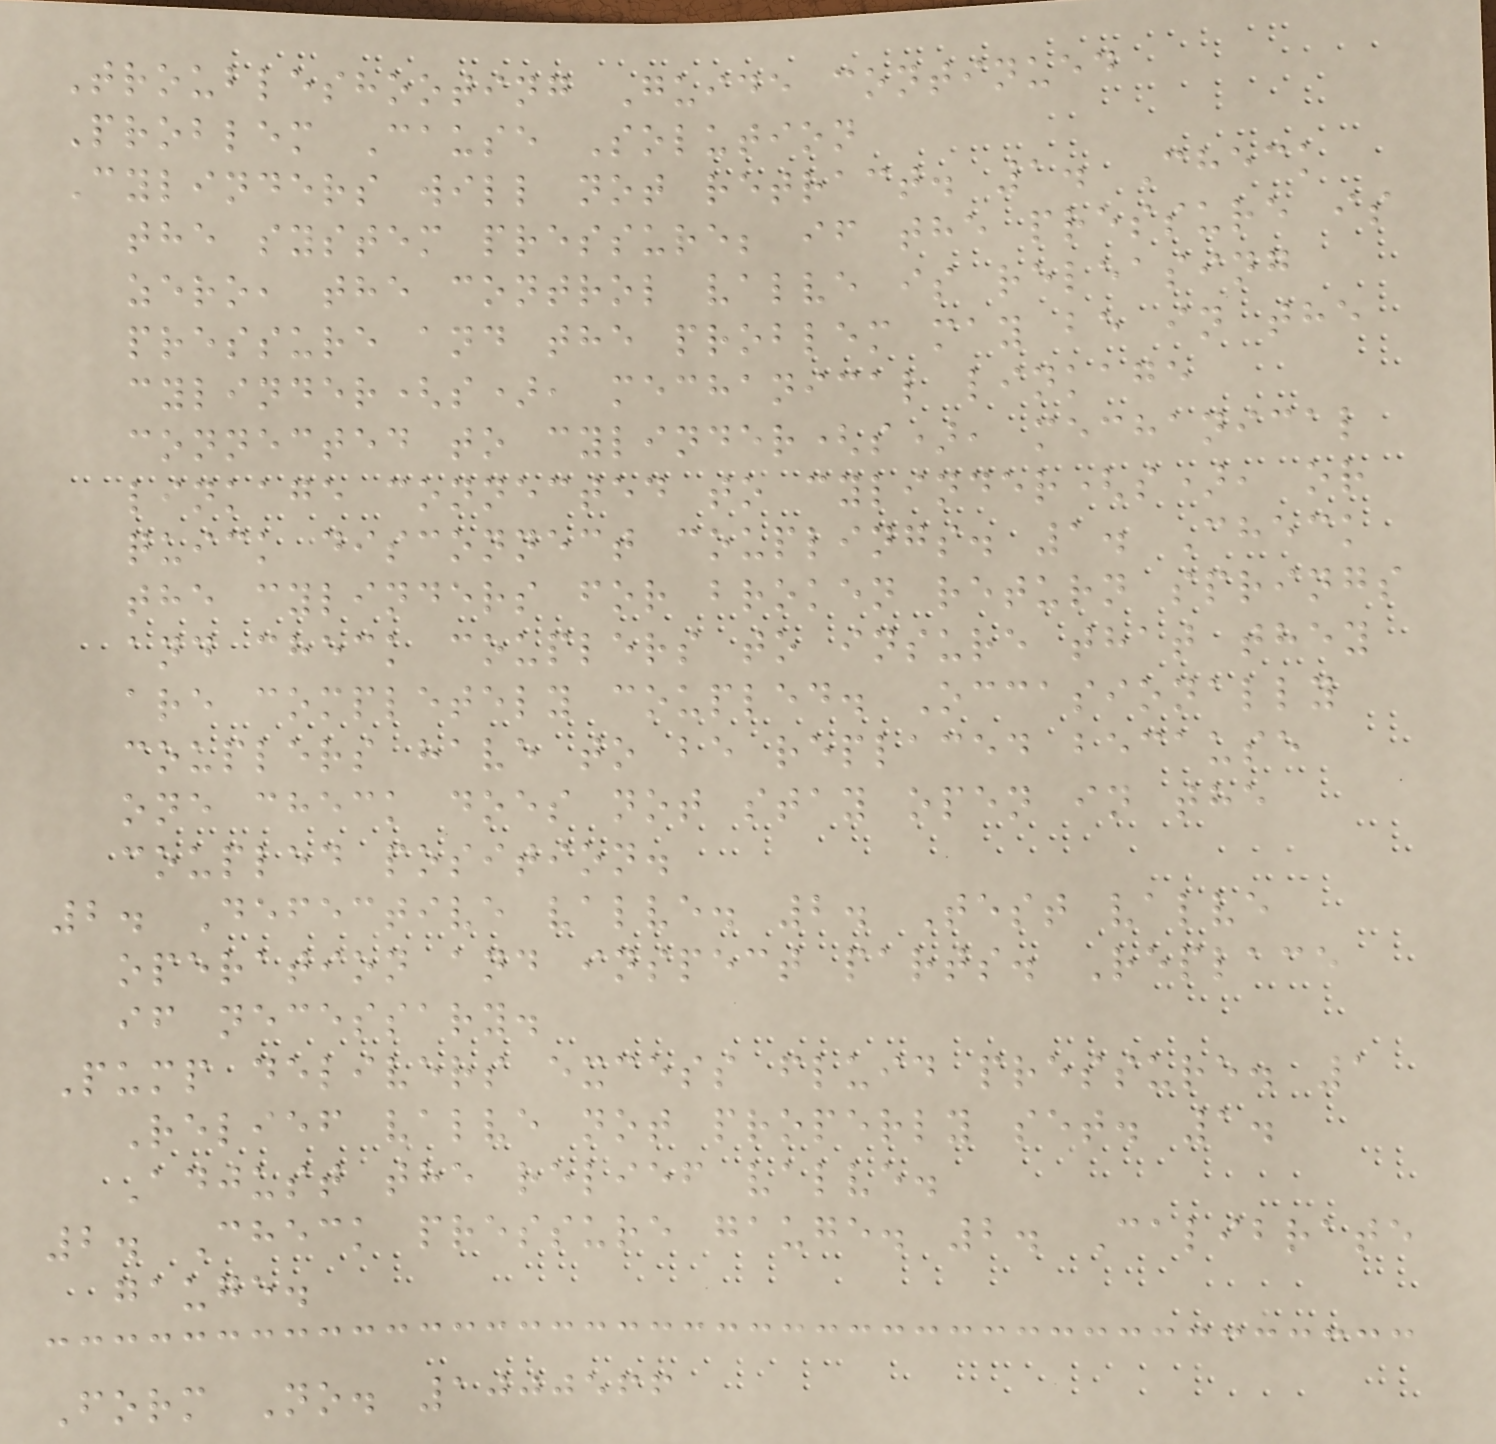Troubleshooting Guide continued
Problem Cause Solution
Cylinders will not retract. 1. Check
the system pressure; if the pressure is
zero, the control valve is releasing
pressure and the problem may be in the
cylinder(s), mechanical linkage
connected to cylinder(s), mechanical
linkage connected to cylinder(s), or
quick disconnect couplings. 1. Check
the cylinders for broken return springs
and check couplers to insure that they
are completely coupled. Occasionally
couplers have to be replaced because
one check does not stay open in the
coupled position.
2. Defective valve. 2. Test valve
operation and inspect parts. Replace
if necessary.
Pump delivers excess fluid pressure. 1
Relief valve not properly set. 1.
Adjust the relief valve.
2. Check pressure gauge. 2. Calibrate
gauge.
Form No. 1000566
